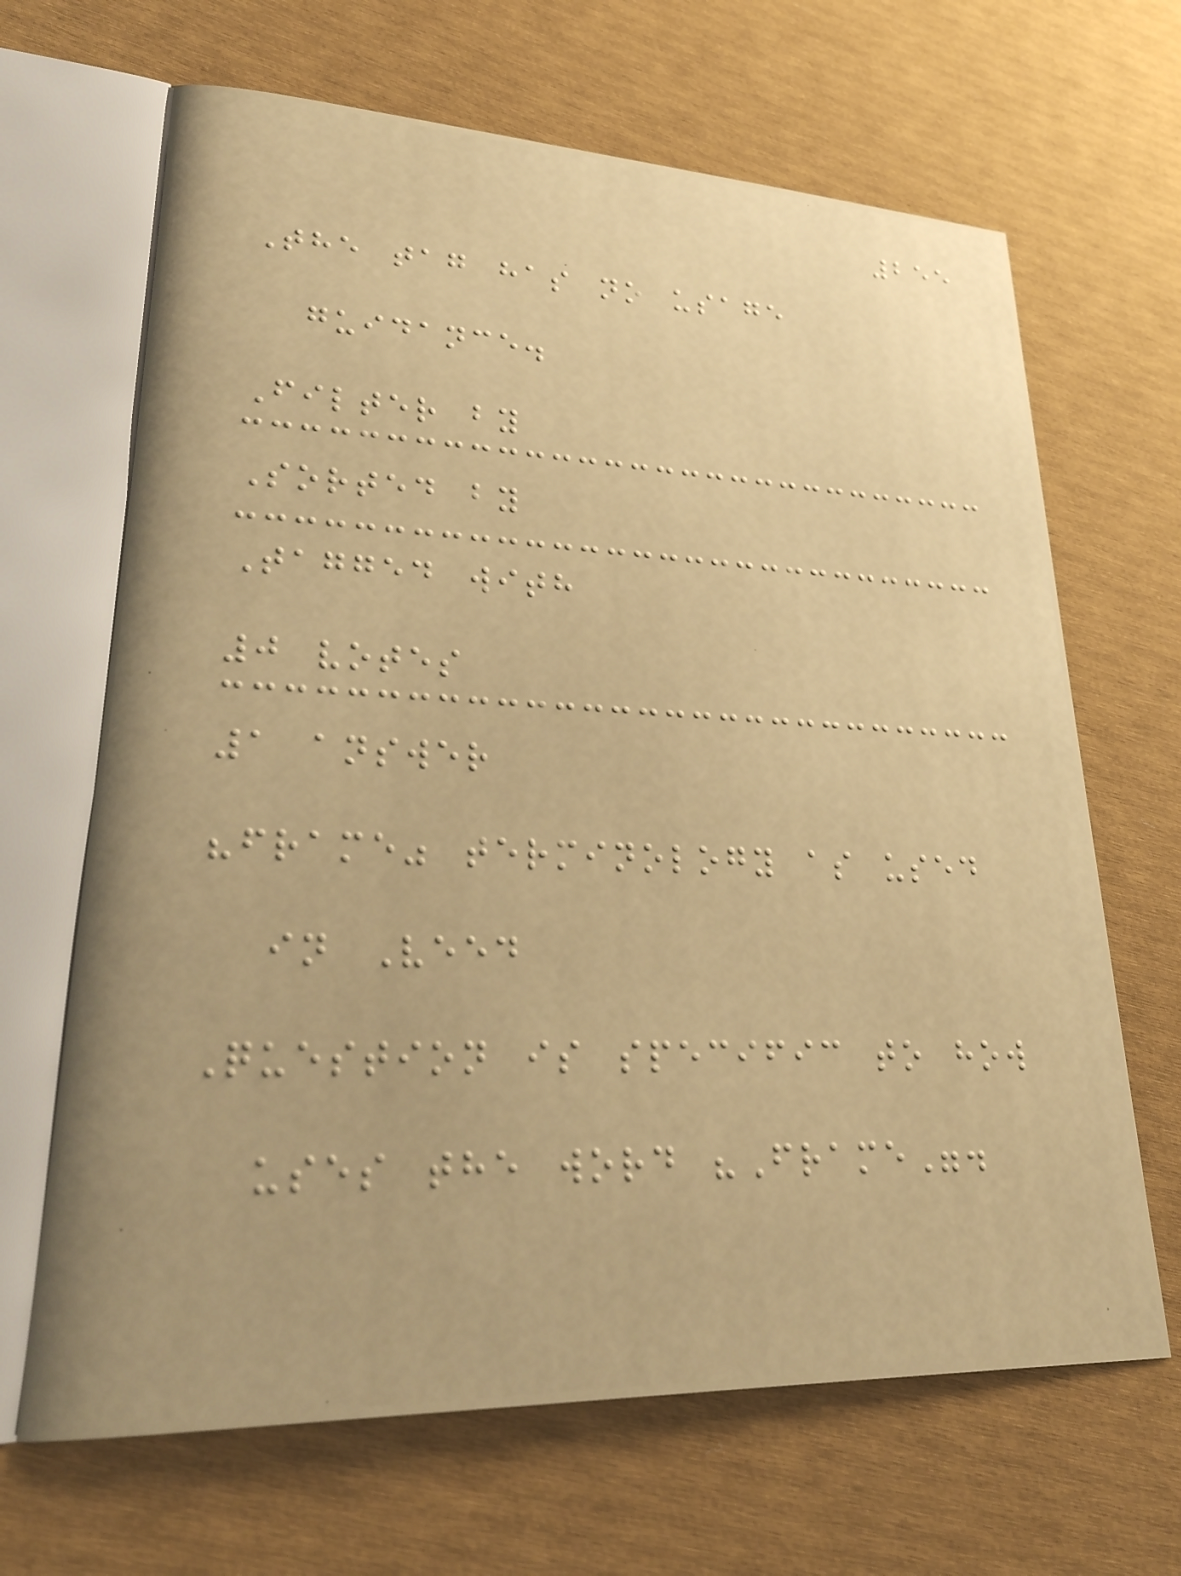255
The tag has no usage
guidance.
Filter by
Sorted by
Tagged with
0 votes
1 answer
"frame" terminology as used
in Veed
Question is specific to how
uses the word "Frame".
